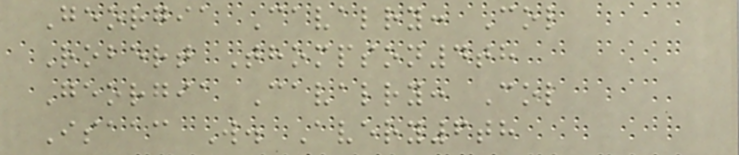Georgia Cavalry: Col
Robert Thompson4th
Georgia Cavalry: Col
Isaac W. Avery6th
